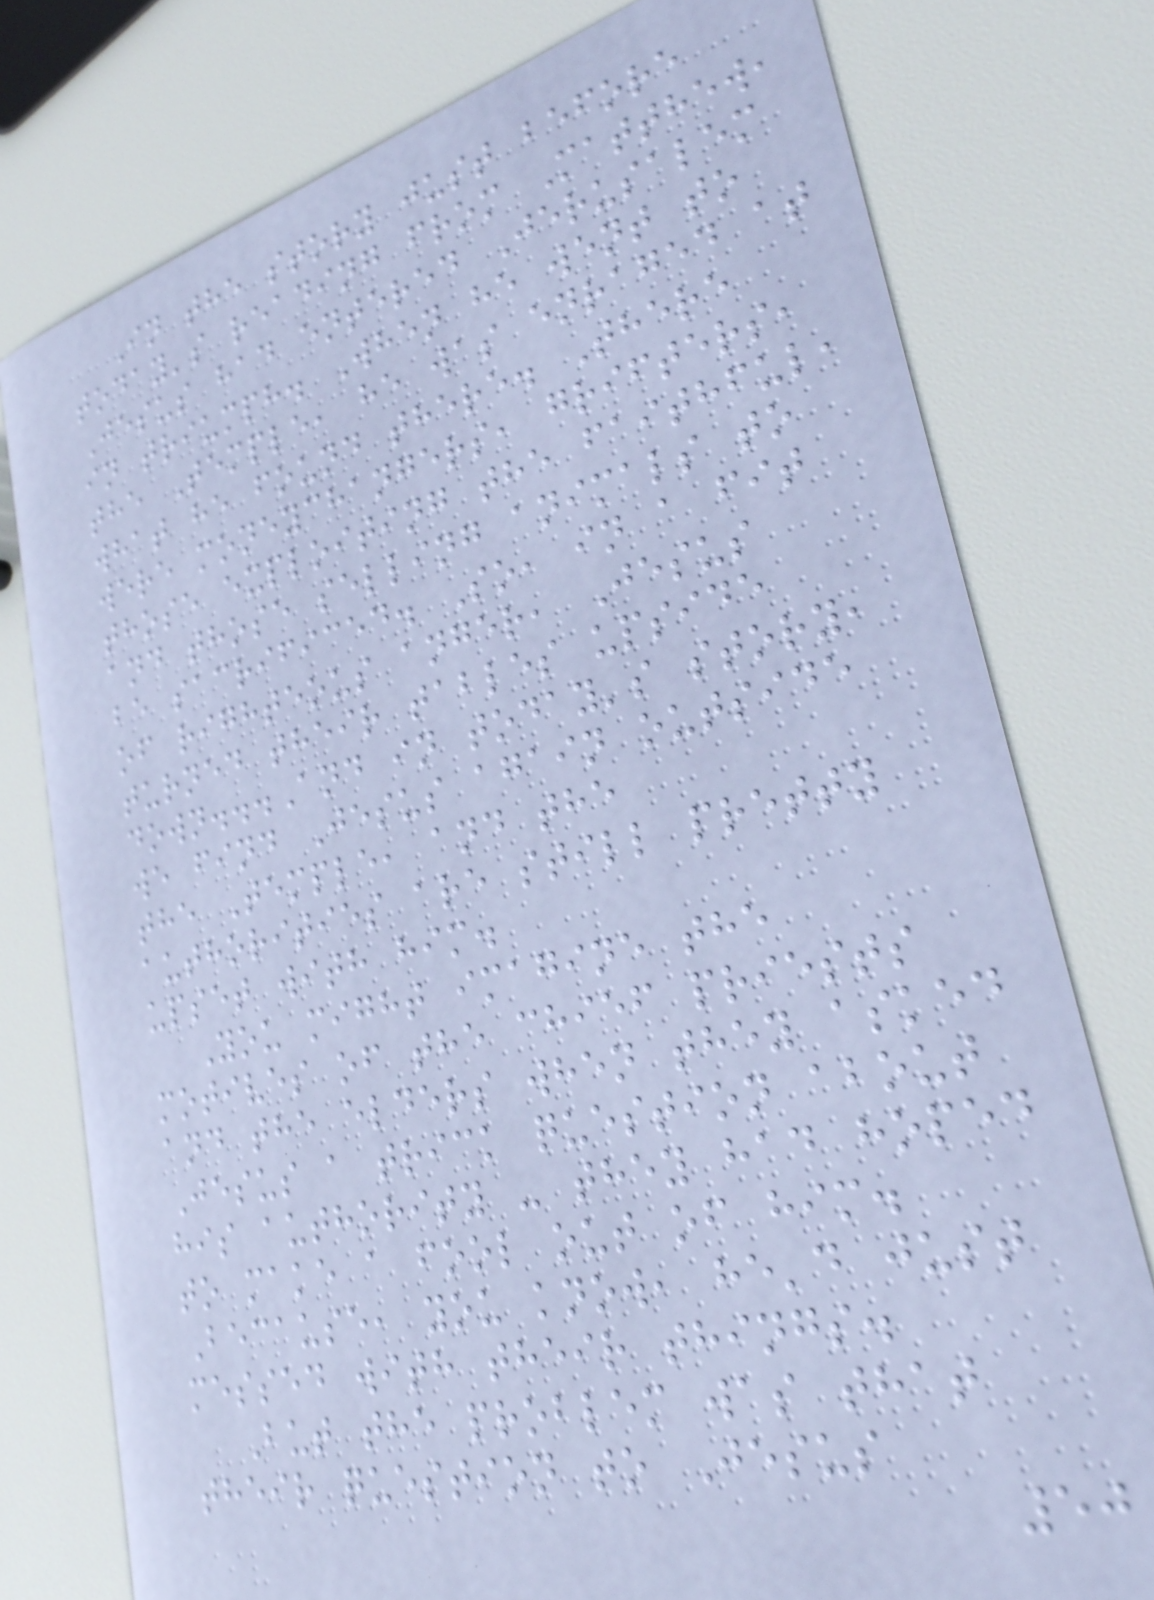In the story just before
today's reading from Matthew,
Jesus had entered Jerusalem
in triumph. When he went to
the Temple, he was enraged at
what he found there. There
were moneychangers, grifters,
those exploiting the faithful,
and those selling animals to
be sacrificed. So, in a fit
of righteous anger, Jesus
turned their tables upside
down...And in today's story,
we find Jesus again outside
the Temple, and the
authorities are still pretty
upset with him.
You might imagine the
motives of the chief priests
and the elders when they asked
Jesus a trick question about
his authority - they had hoped
to make a fool out of him.
Because, you know, he'd just
messed with their things.
But the problem was that
their question to Jesus
50
